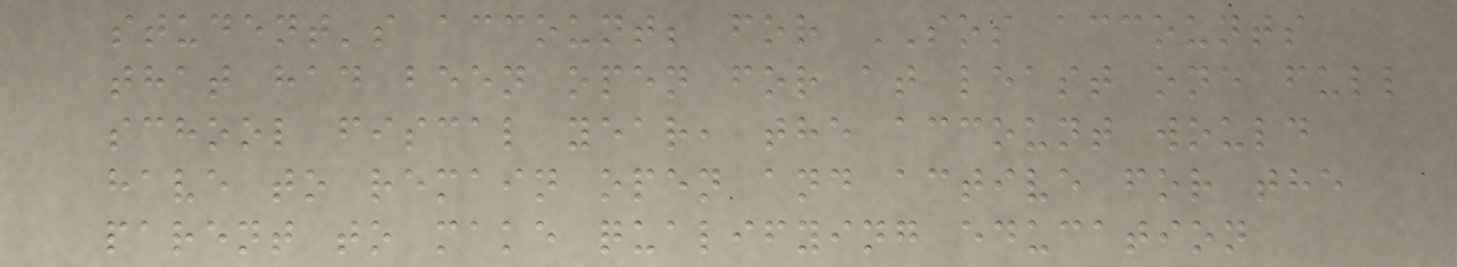student's account; for SOS accounts
that had been open for at least one full
school fiscal year, the account would
have to remain open and active for the
parent to make qualifying education
